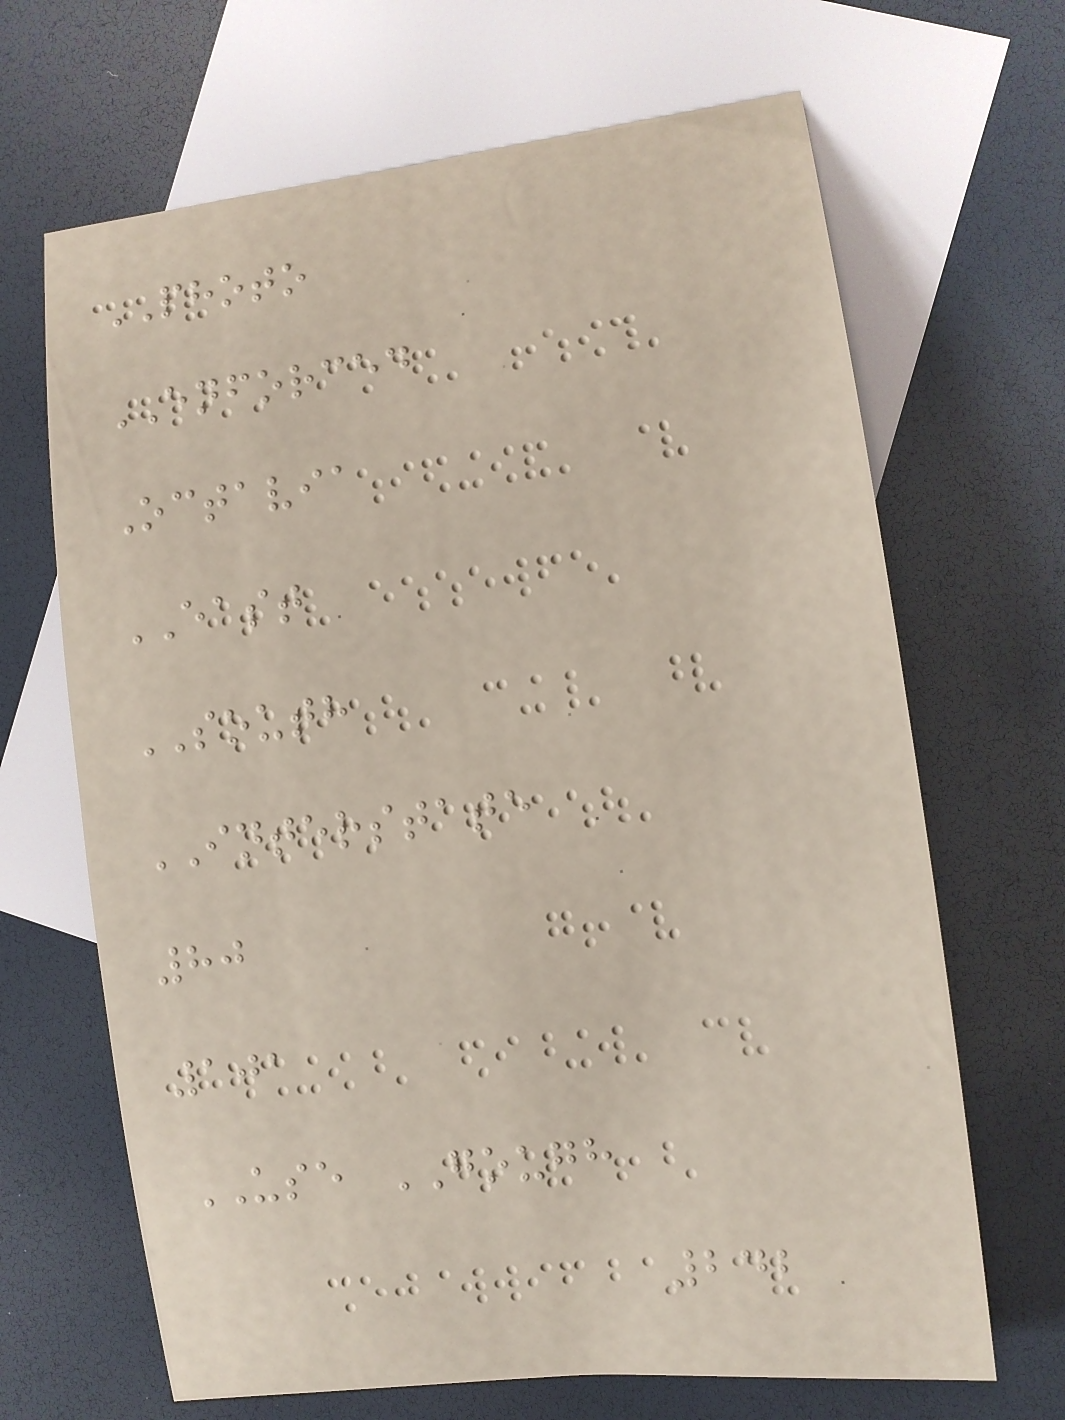PHOTO
ENFORCED
Octavia
EAST
SOUTH
INTERSTATE
80
101
USE GOUGH
242
